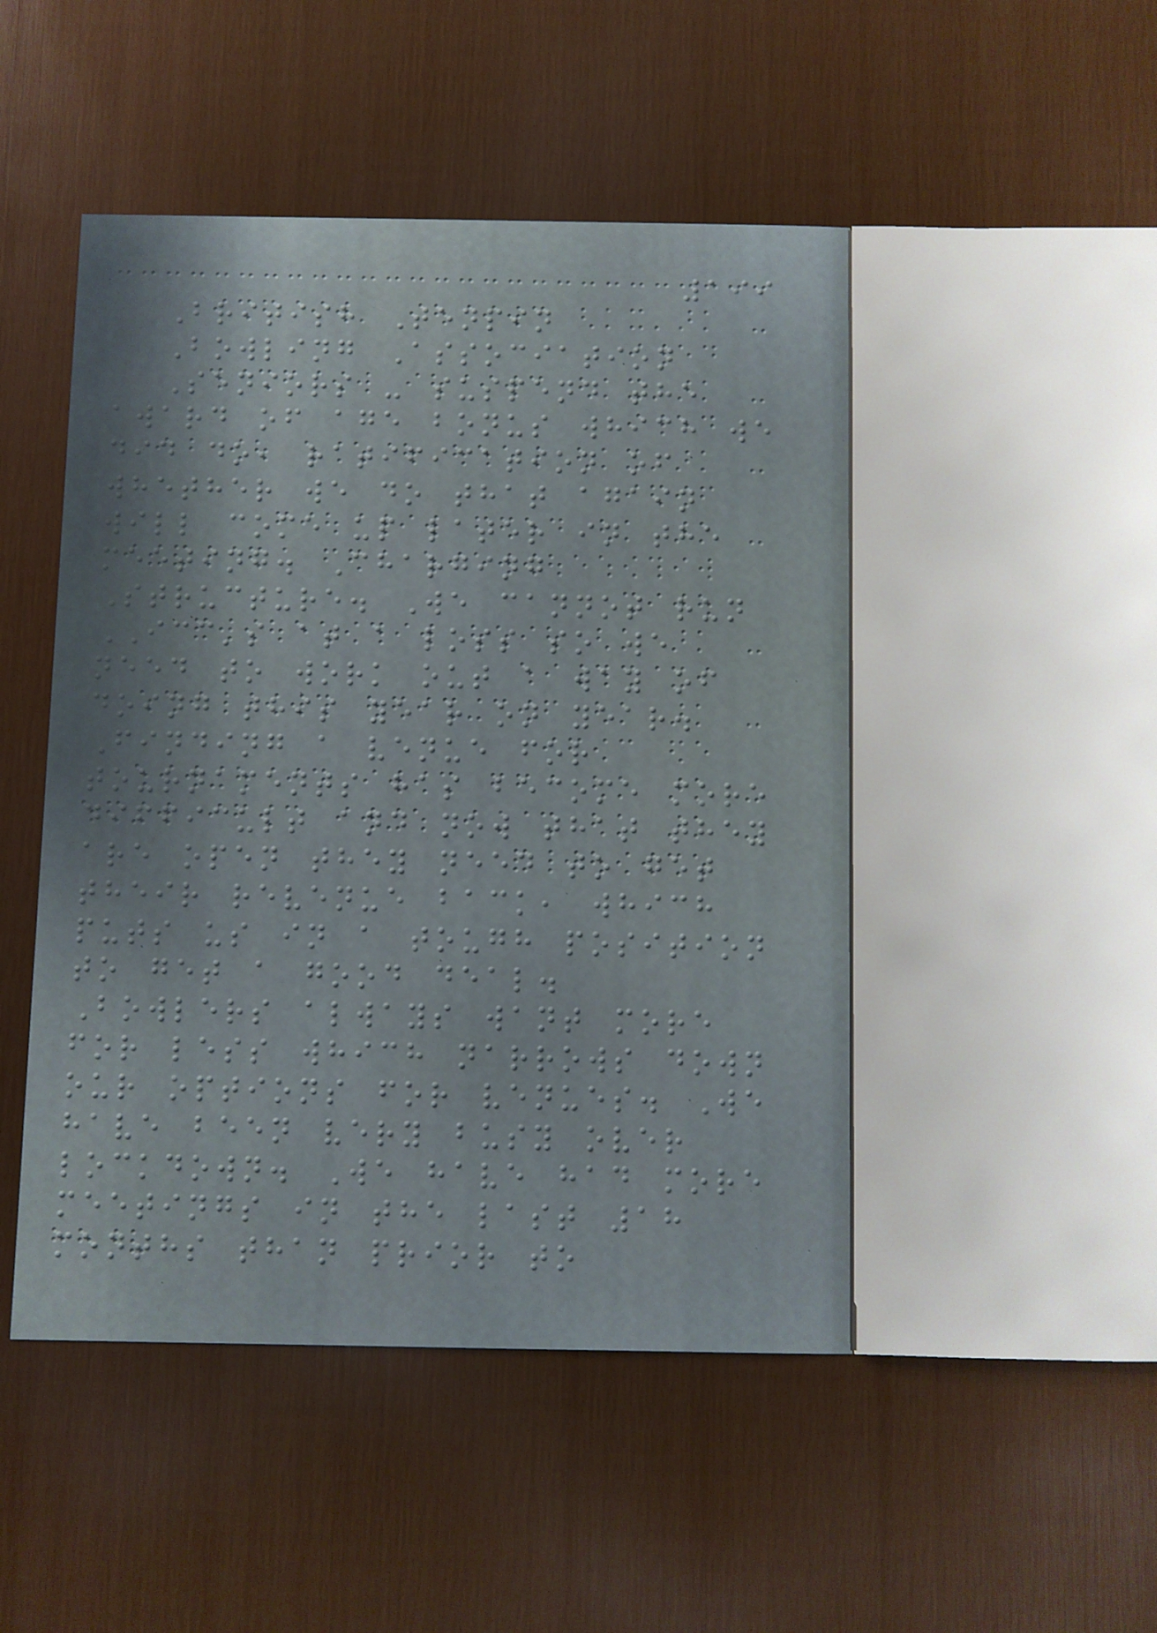199
British Tenpin
Bowling Association
Seniors - suspend the
award of age bonus which we
did do, ratification of
whether we do that again
will come up later in the
meeting. Charging
Structure. We cannot run
ICC's at a loss so we
need to work out a way of
doing this year on year.
Finding a venue for
tournaments has become more
difficult and now that they
are open they need to get
their revenue back, which
puts us in a tough position
to get a good deal.
Bowlers always want more
for less which narrows down
our options for venues. We
have been very busy over
lockdown. We have had more
meetings in the last 18
months than prior to
